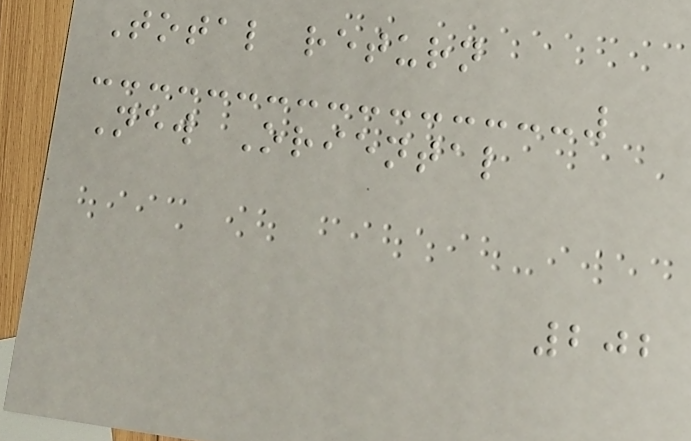Total return
New Oriental
202
